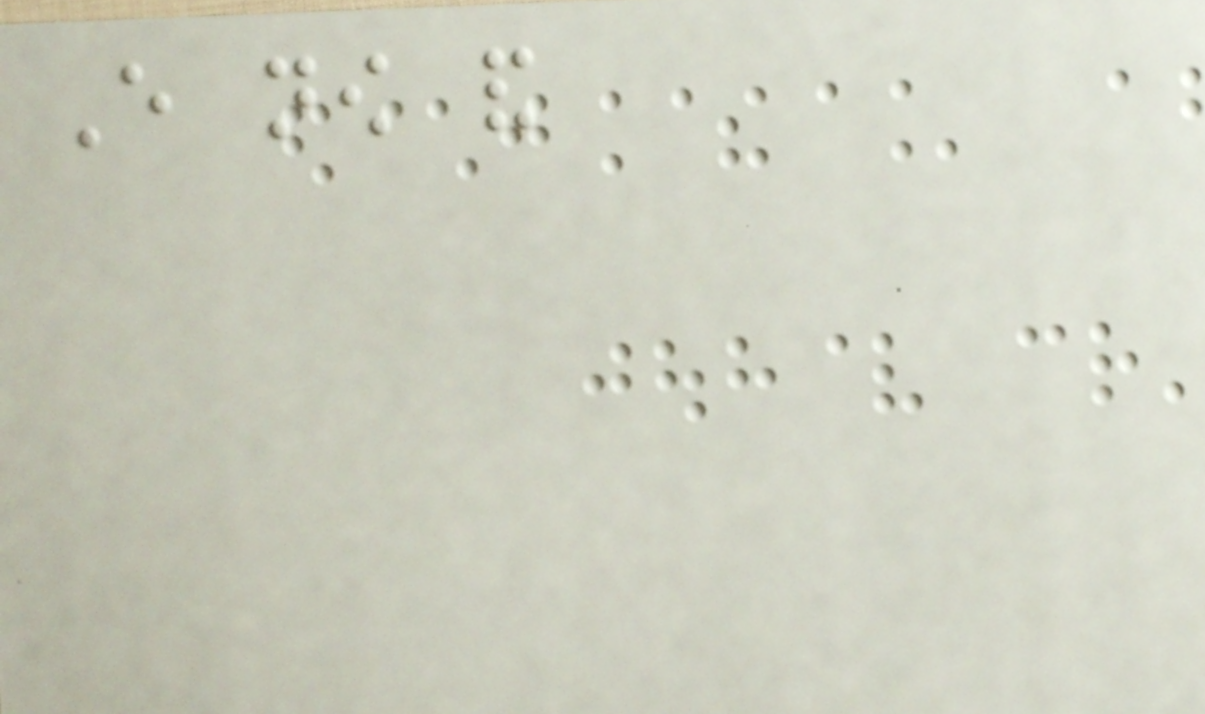Every now and
